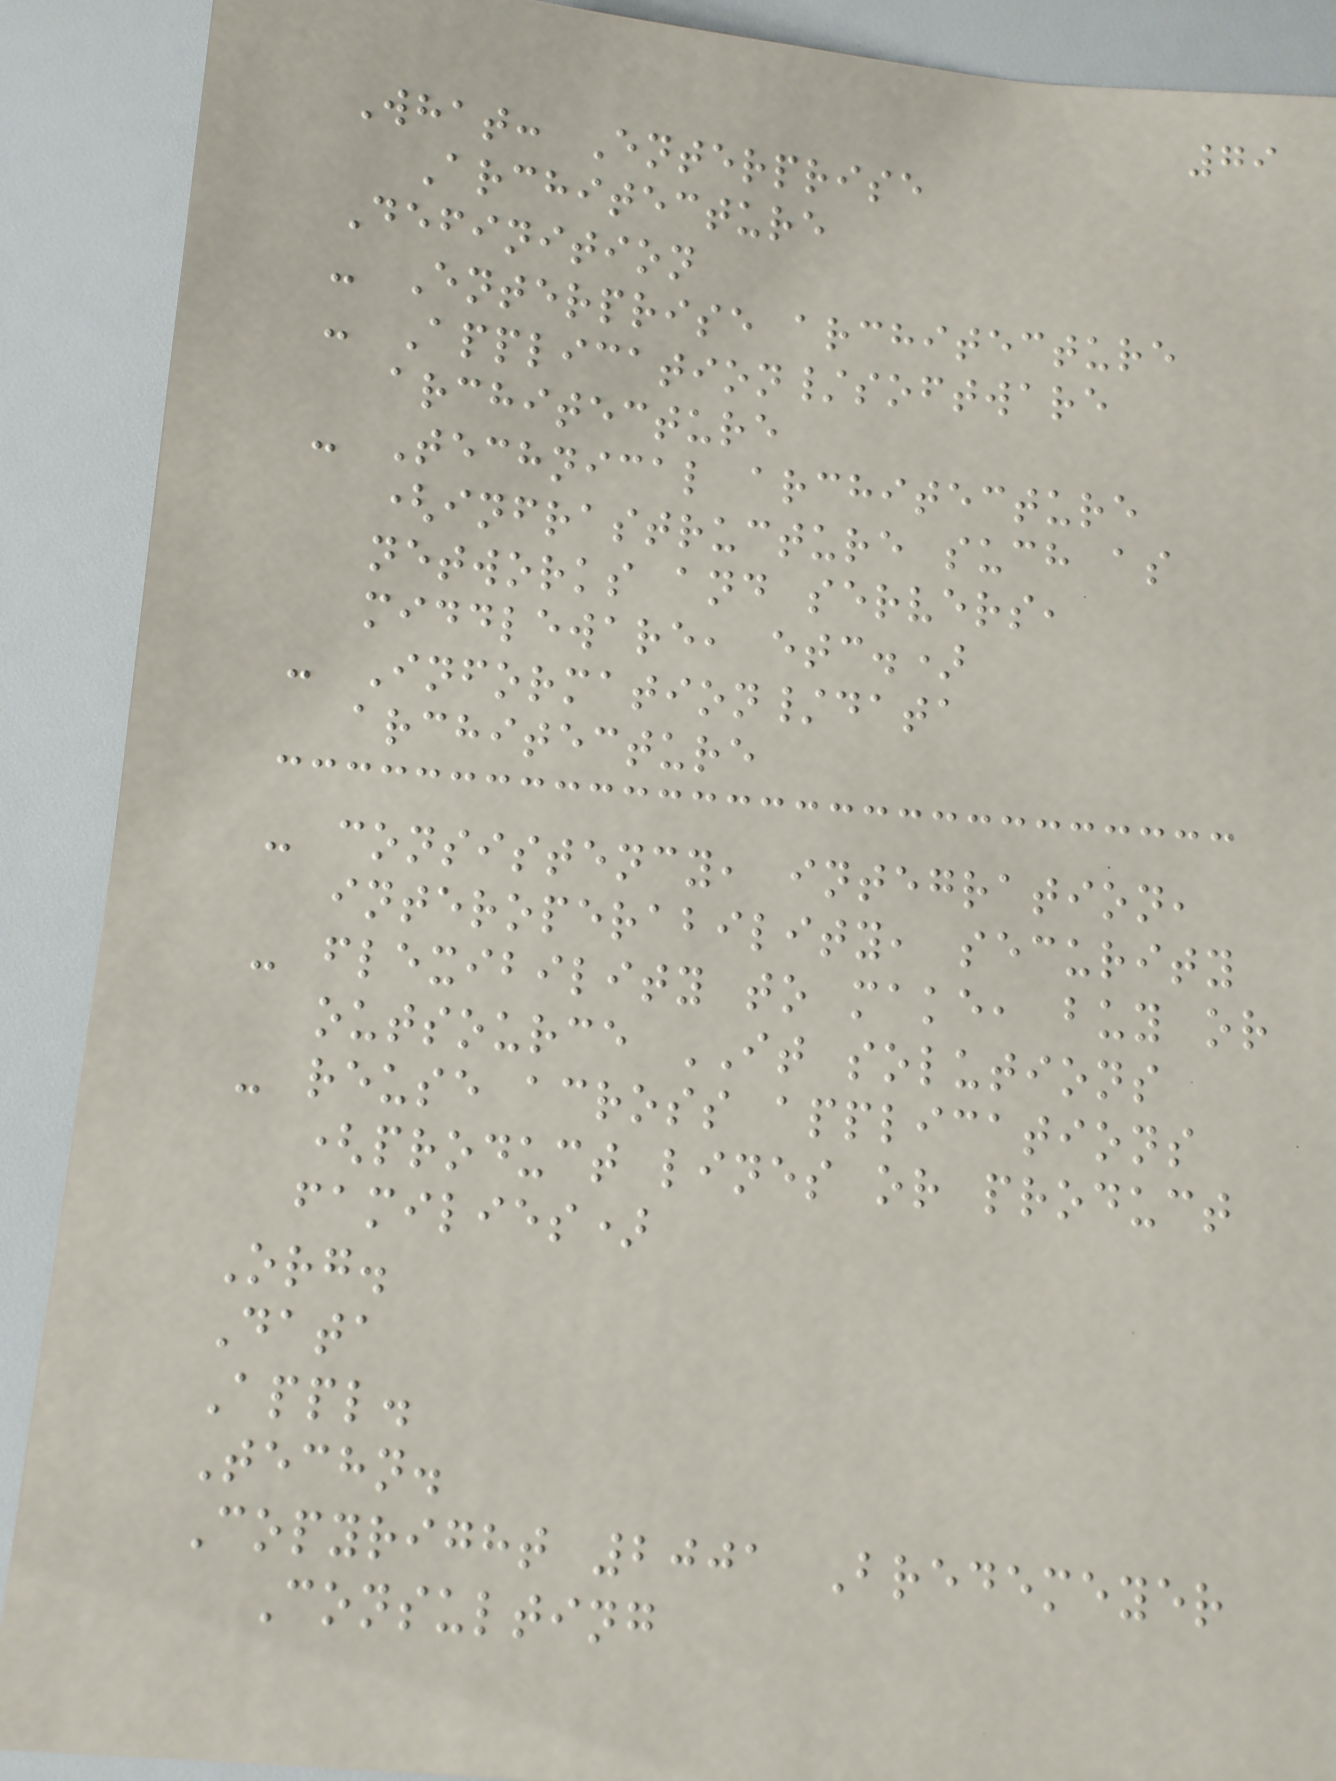79
What: Enterprise
Architecture
Definition
- Enterprise architecture
- Application/software
architecture
- Technical architecture
(infrastructure such as
networks and servers,
middleware, etc.)
- Information/data
architecture
- consistency, integration,
interoperability, security
- flexibility to make, buy or
outsource IT solutions
- reuse across applications
(product lines or product
families)
Org.
Data
Appl.
Techn.
Copyright 2001 Bredemeyer
Consulting
